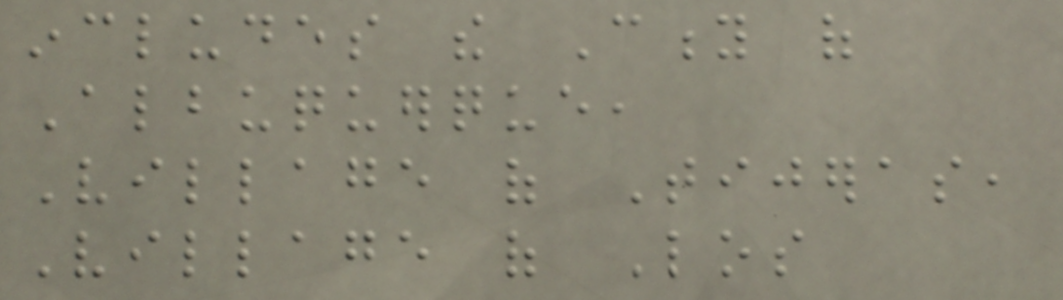includes the City of
Albuquerque,
Village of Tijeras,
Village of Los
